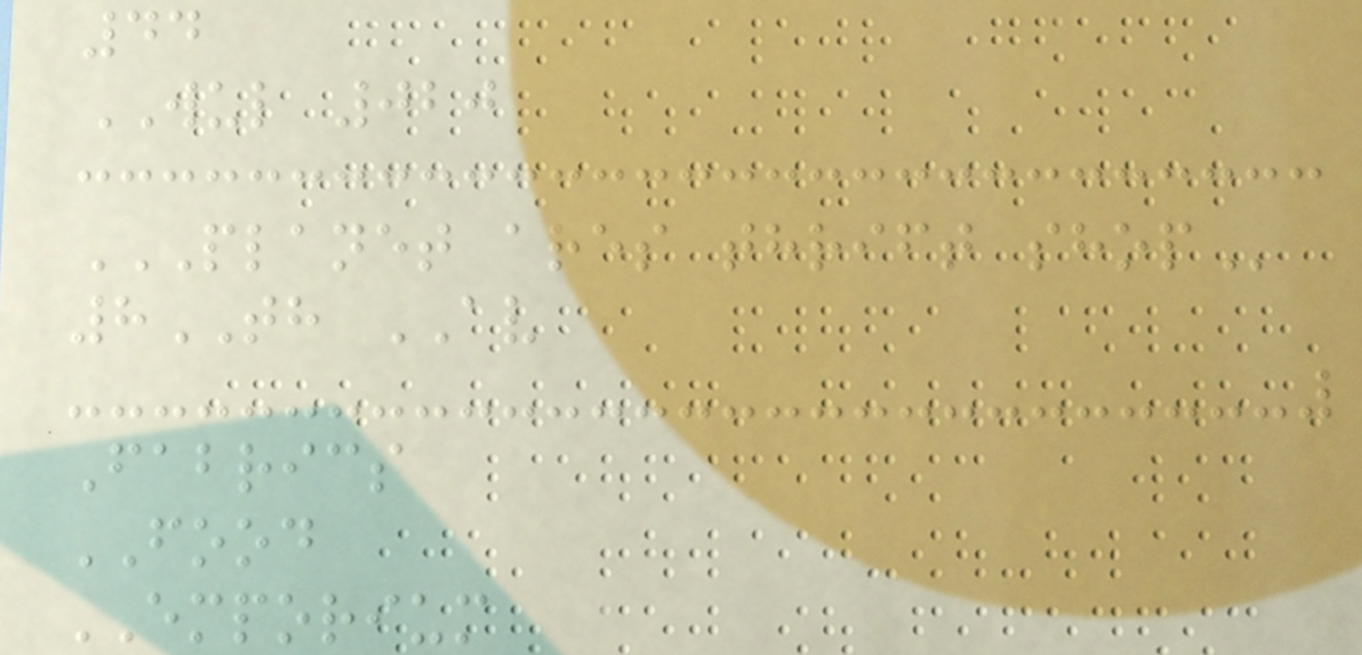44
WUL 020
PLANET ARES THRIFT SHOP
8TH AV
Fabrics
FOOD
EMPORIUM
